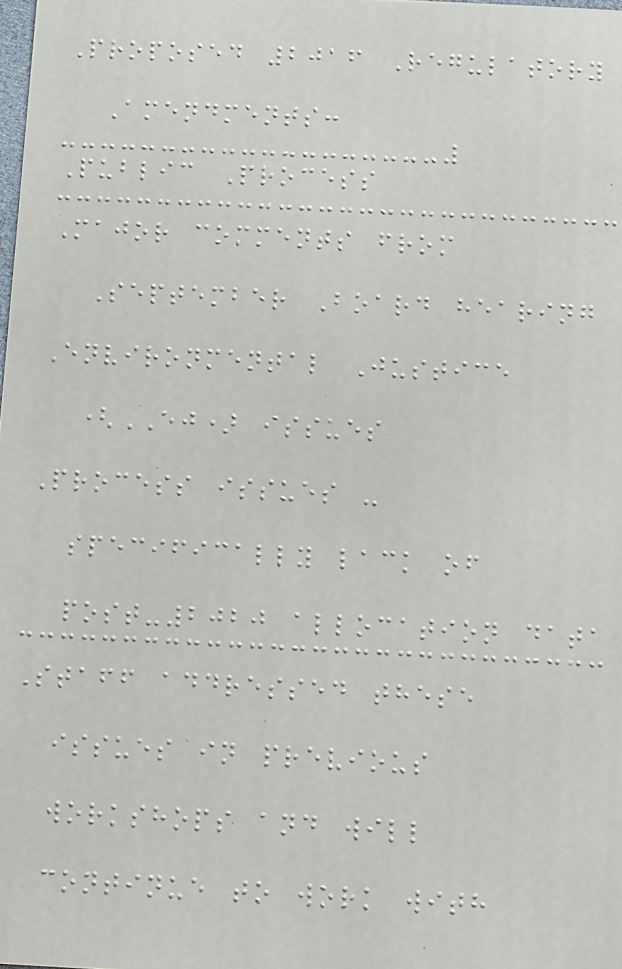Proposed 2016 Regulatory
Amendments:
Public Process
Major comments from
September Board hearing
Environmental Justice
(EJ) issues
Process issues -
specifically lack of
post-2020 allocation data
Staff addressed these
issues in previous
workshops and will
continue to work with
